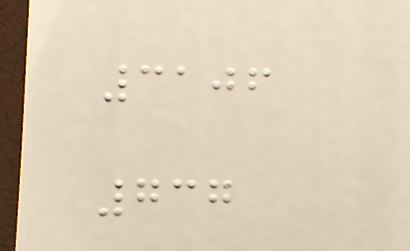3106
737
